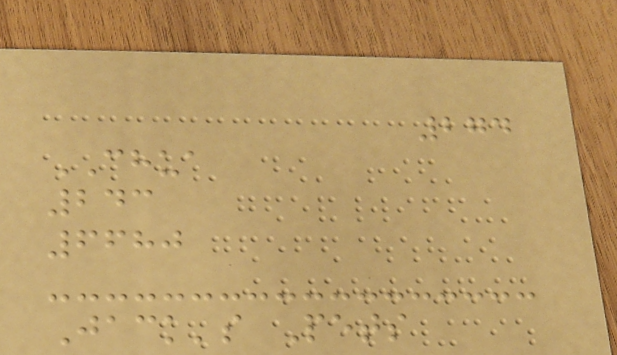274
CHUA
243
6680
Jack's Pets
